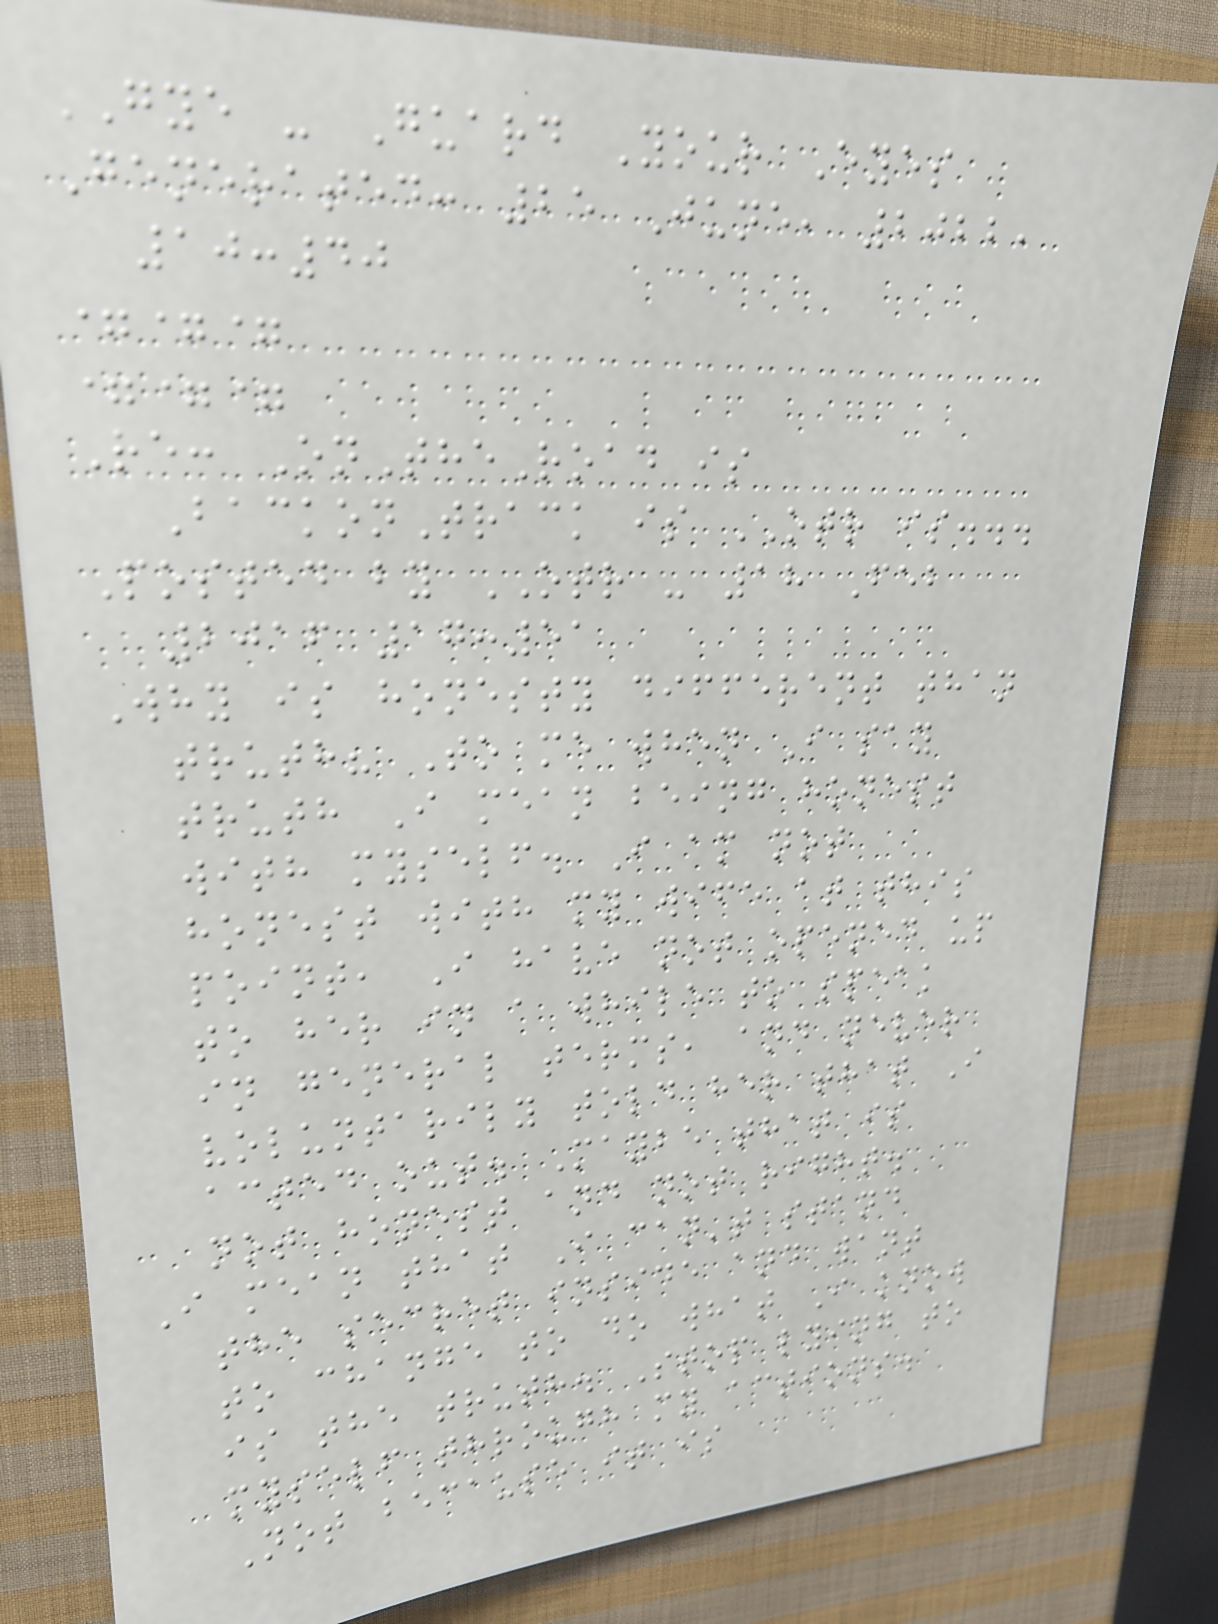GYE - Guard Your Eyes
Generated: 25 June, 2022,
10:40
===
===
Re: OnTheRoad is
BackonTrack is OTR is...
Posted by OTR - 18 Feb
2016 17:51
Why is honesty different than
truth? To me when I say
truth I mean being honest
with myself. I am not
honest with my wife at this
point, I have not opened up
to her in a while to speak
in general terms, and never
voluntarily told her that I
acted out. Maybe that is
not honest and not right.
I mean that I can't stand
the secret inside and want
to change to do what I know
is the truth. Stop lying to
myself through my actions.
Not because it is
